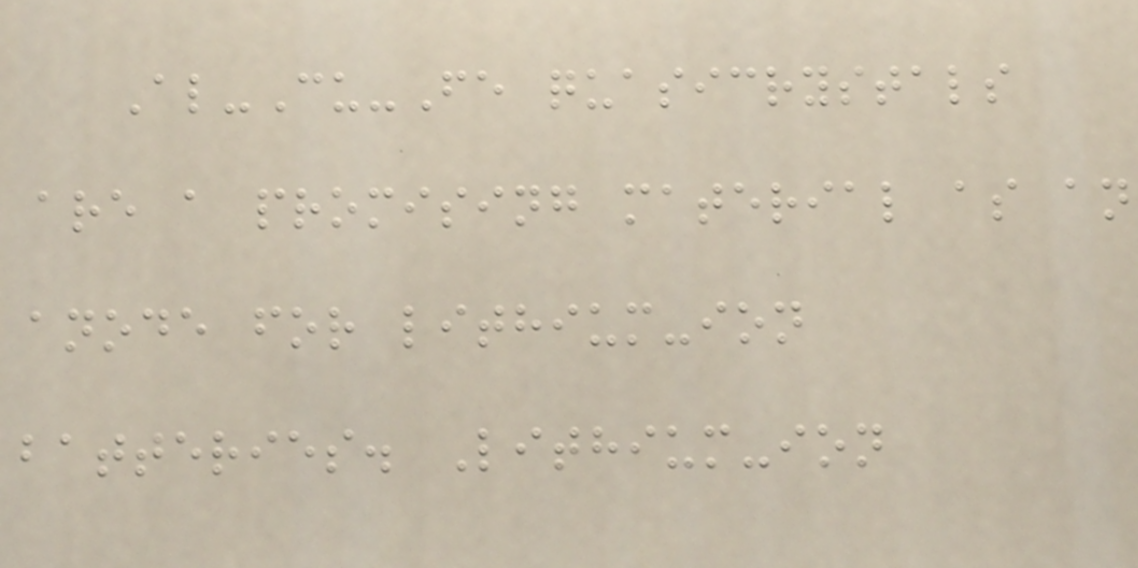Al-Cu-Fe quasicrystals
are a promising material as an
anode for lithium-ion
batteries. Lithium-ion
